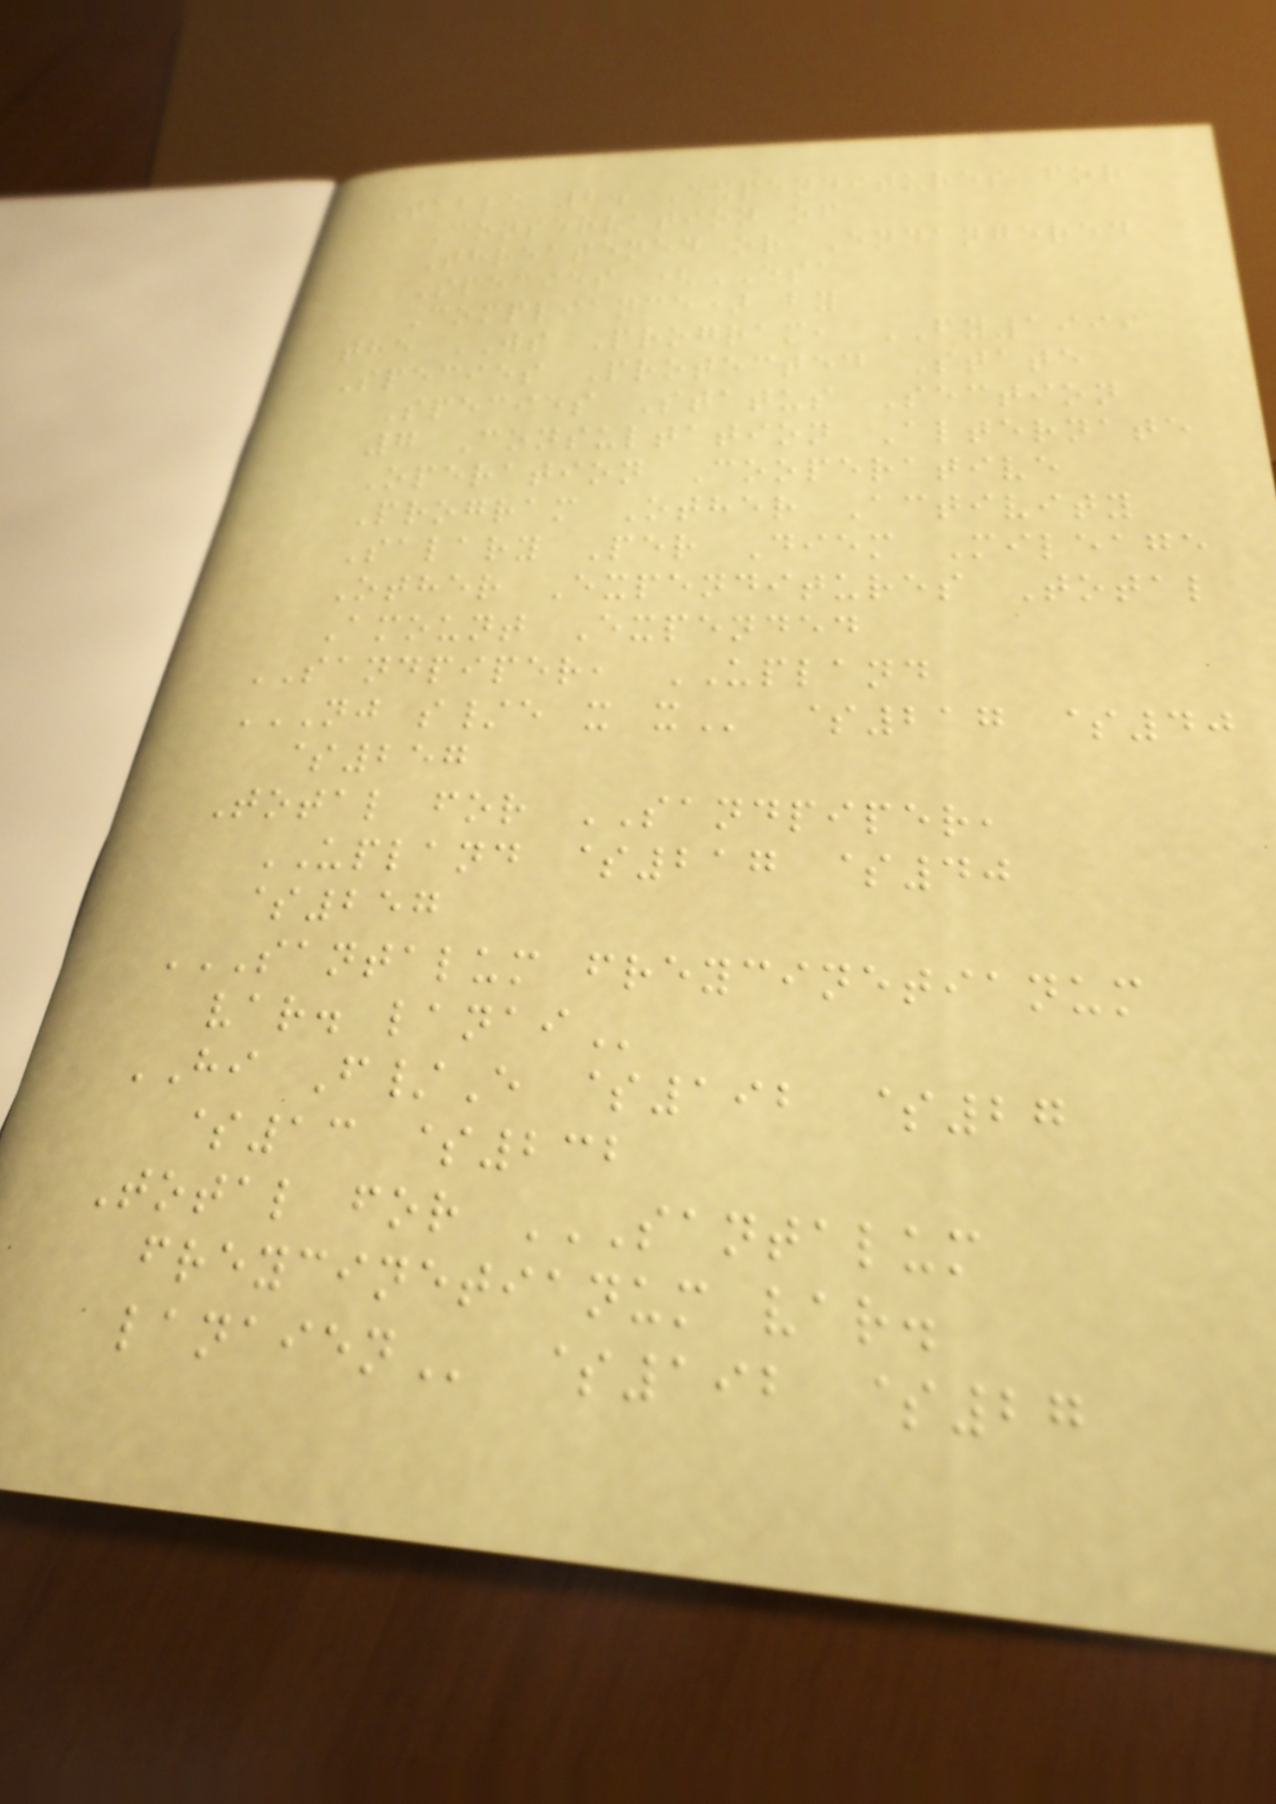Table 2. Expenditures for
Conservation of
Threatened or Endangered
Species (ESA
Compliance) by
the WS Program, FY1999
Species Protected State
Species Status Section
7 Consultation Alternate
Operation Cooperative
Program Other Activity
Salary Per Diem Mileage
Other Expenditures Total
Amount Expended
SANDPIPER, UPLAND
NJ S/E X X $217 $40
$257
Total for SANDPIPER,
UPLAND $217 $40
$257
SANTALUM FREYCINETIANUM
VAR. LANAI
HI F/E $192 $27
$13 $232
Total for SANTALUM
FREYCINETIANUM VAR.
LANAIEN $192 $27
